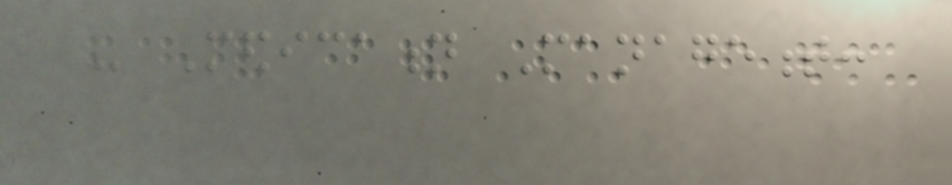- Medication Management:
